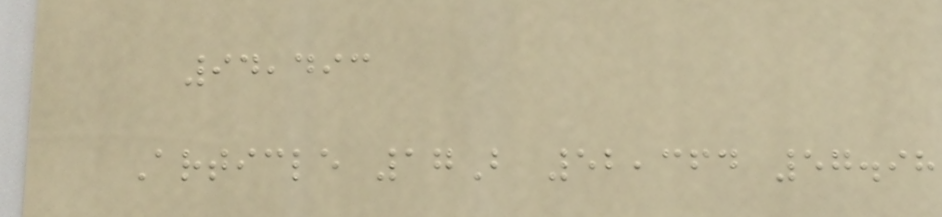94,493
Article 17B 52,364 57.98
